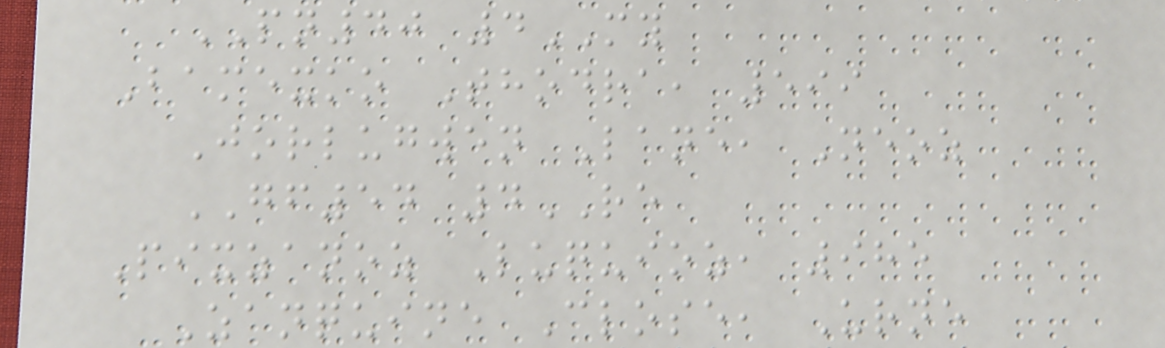PN40 4MY
Bamexko Thodra, 599
Jorlugwen Lane, Neoz
GF54 4RE
Pixzanoz Luquioz, 985
Zanquine Close, Urne
